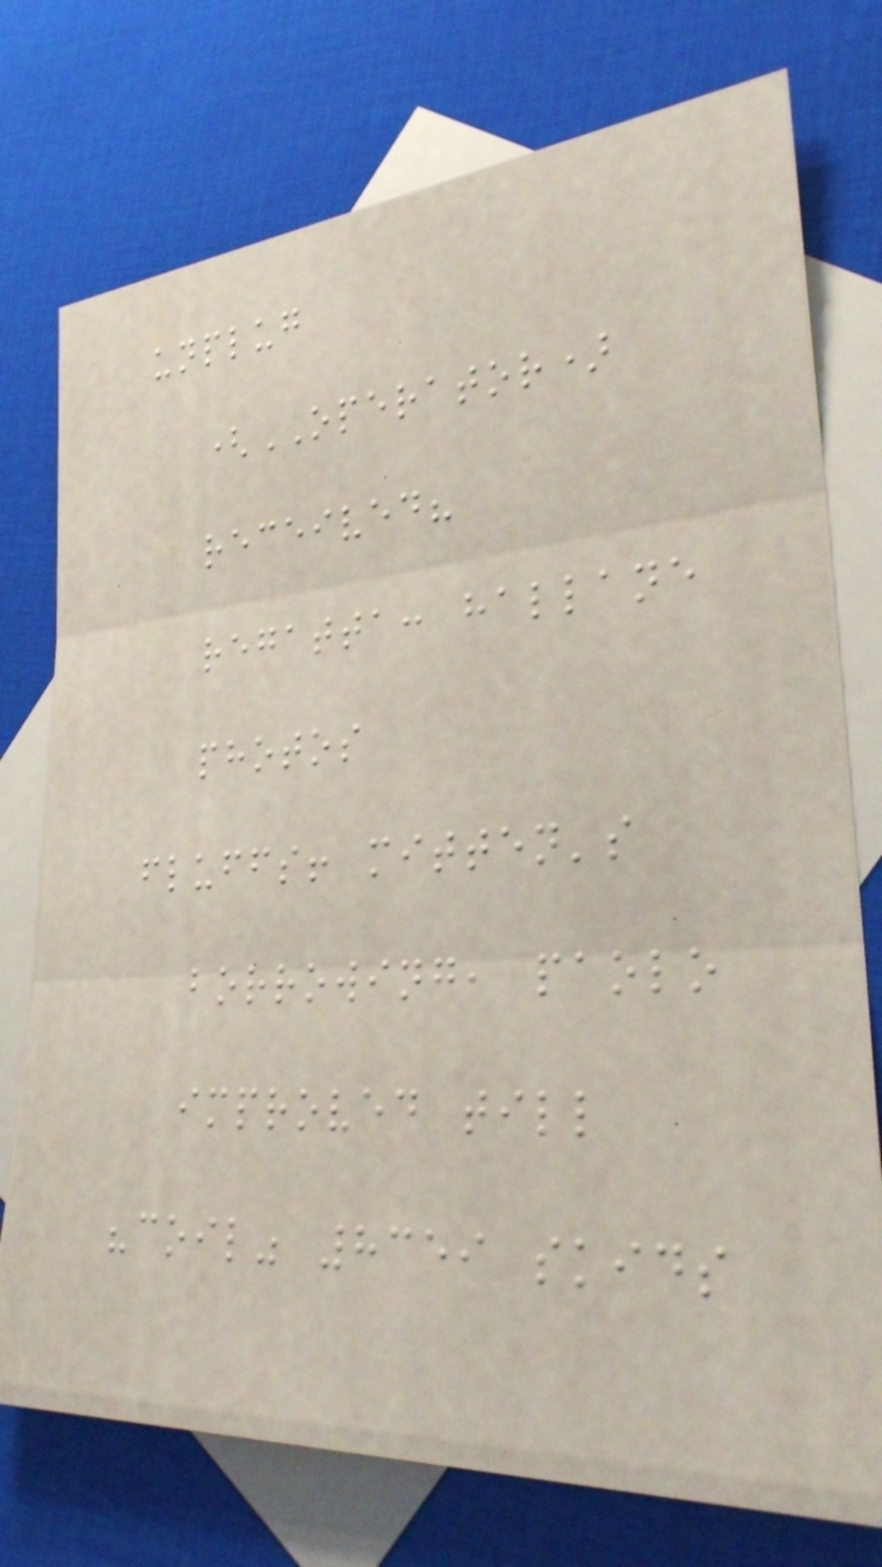unplug
(OPERATOR)
received?
regatta: hallane
photos
fluffs! mitten's
borrowing, paolo
improved till
"coil" 8359 skids
